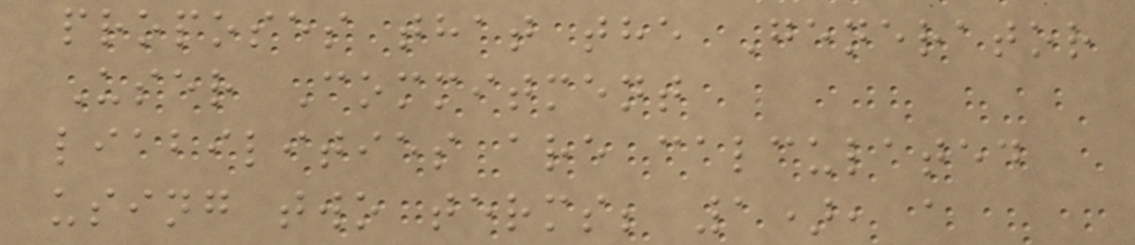proposes that the Generator
User Commitment
liabilities are calculated
using two terms; 1), a
